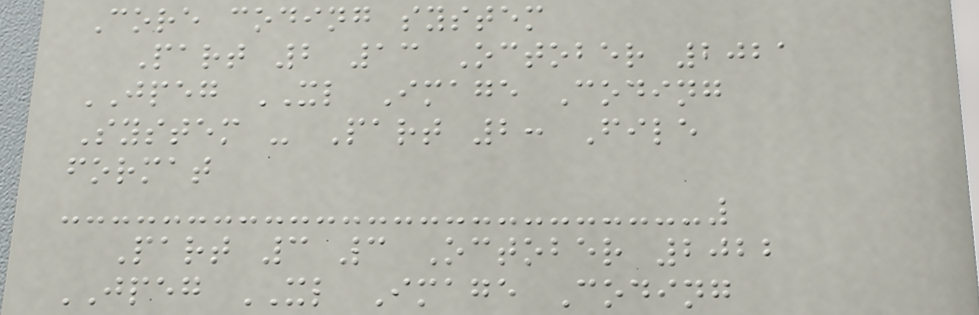Core coding system
Part 2 13 October 2021
JPEG XL Image Coding
System - Part 2: File
format
Part 3 3 October 2022
JPEG XL Image Coding
